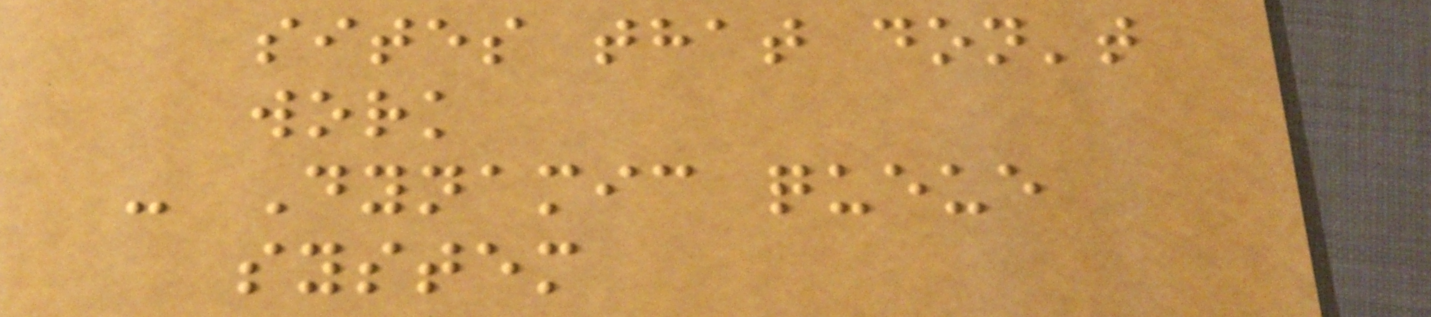sites that don't
work
- Dynamic queue
system
